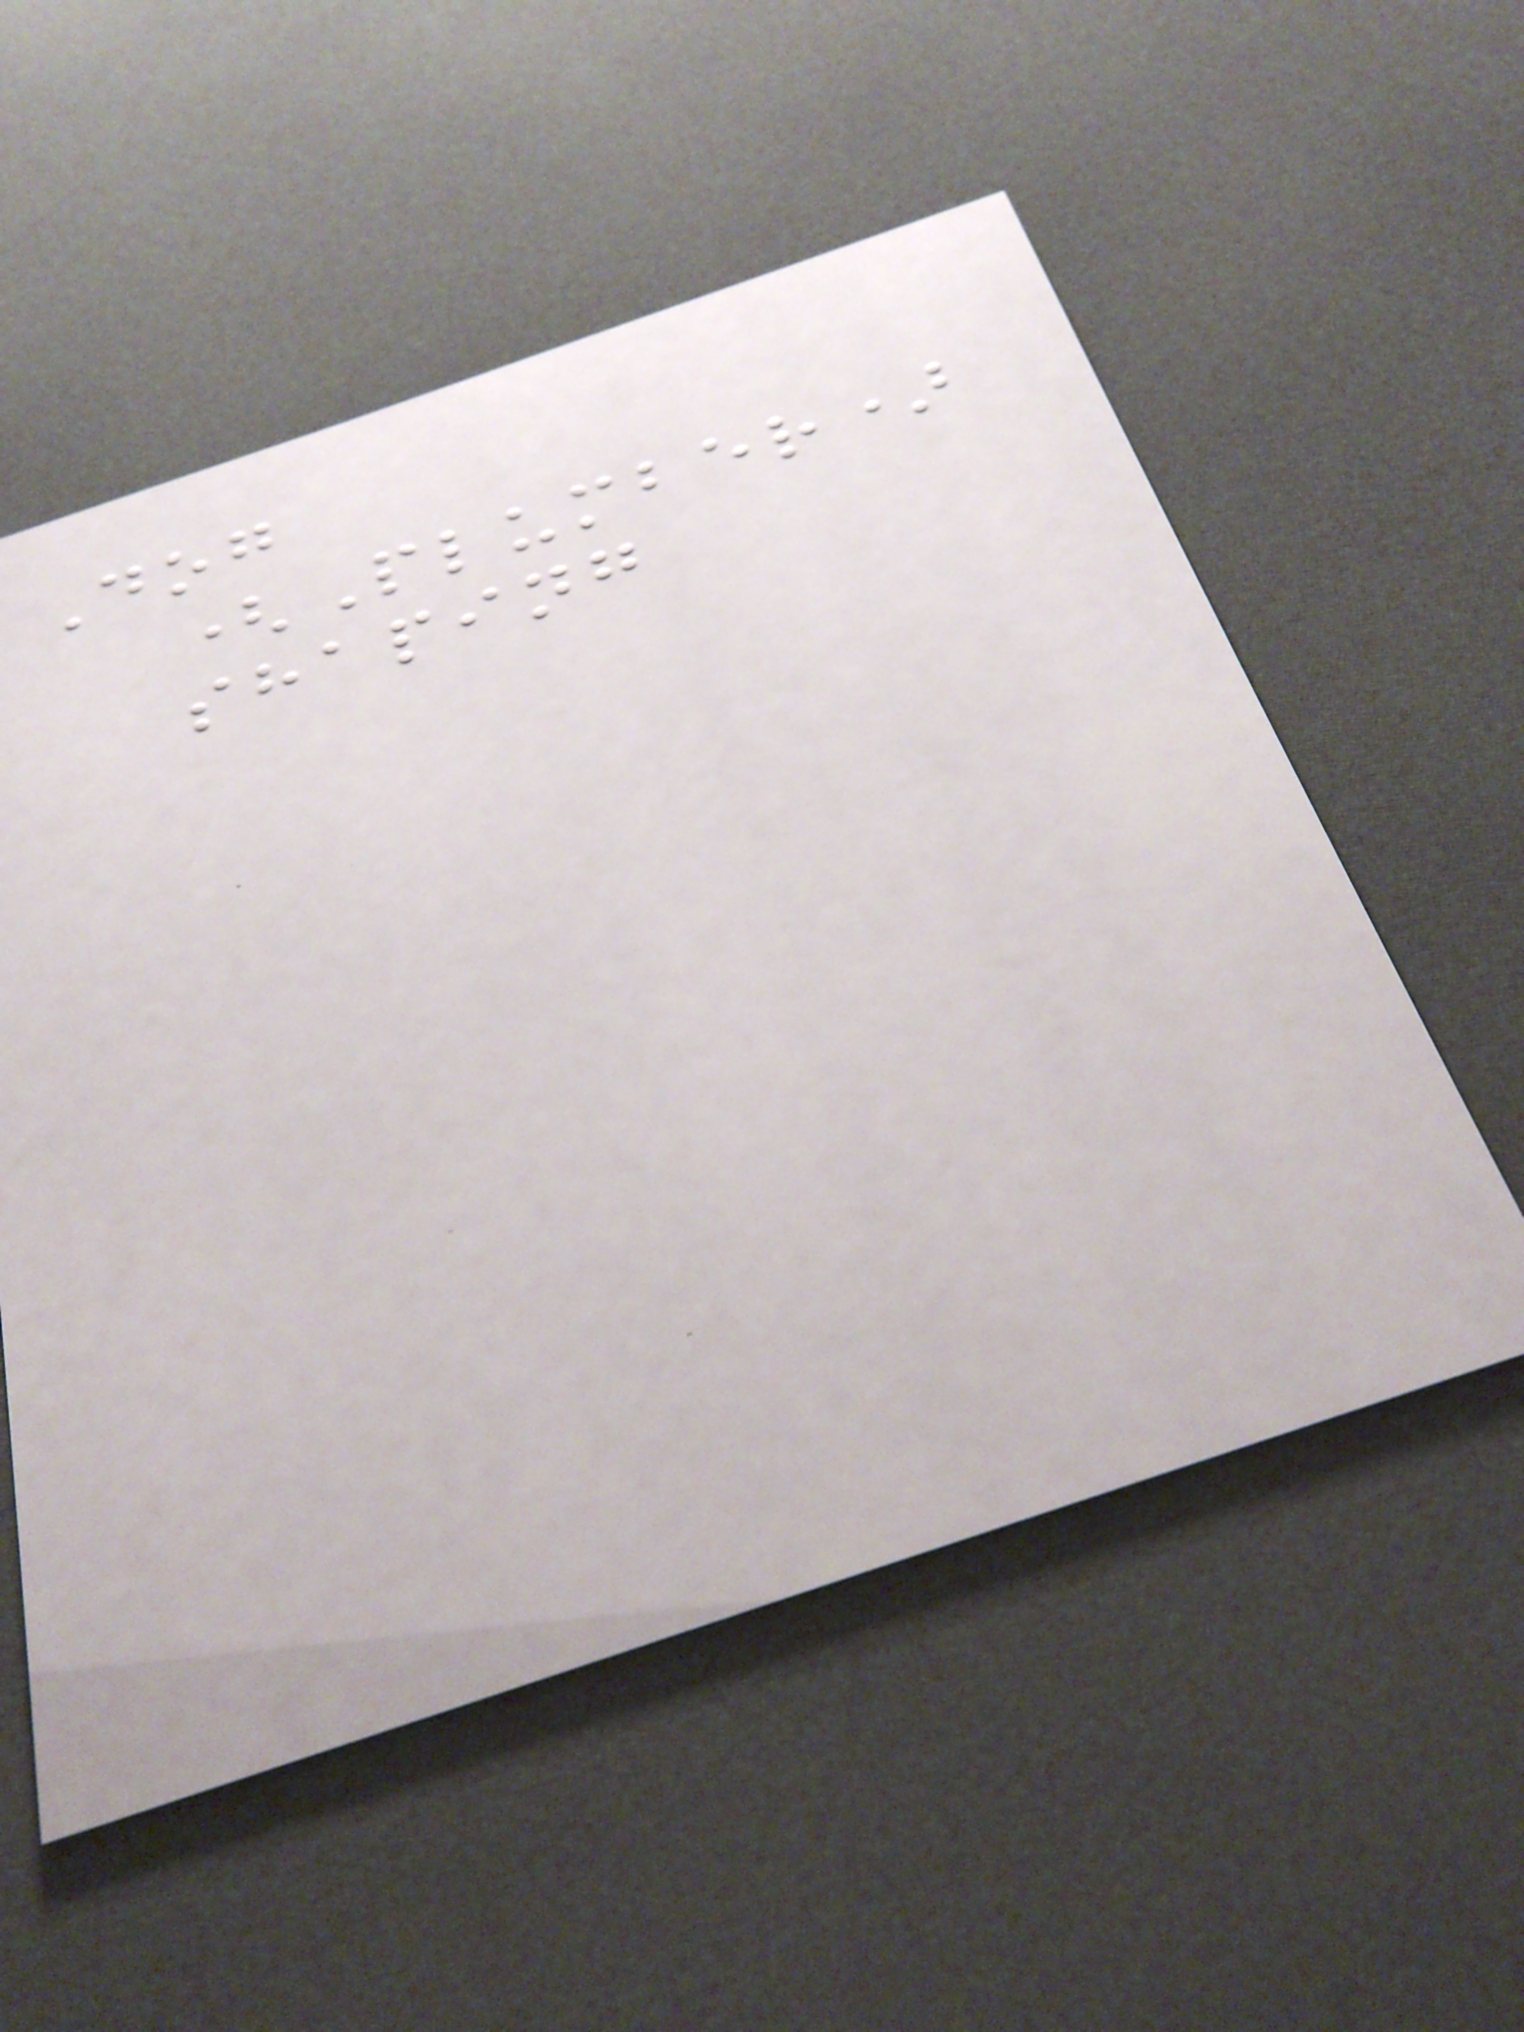Dog
(Plumber)
shaping
